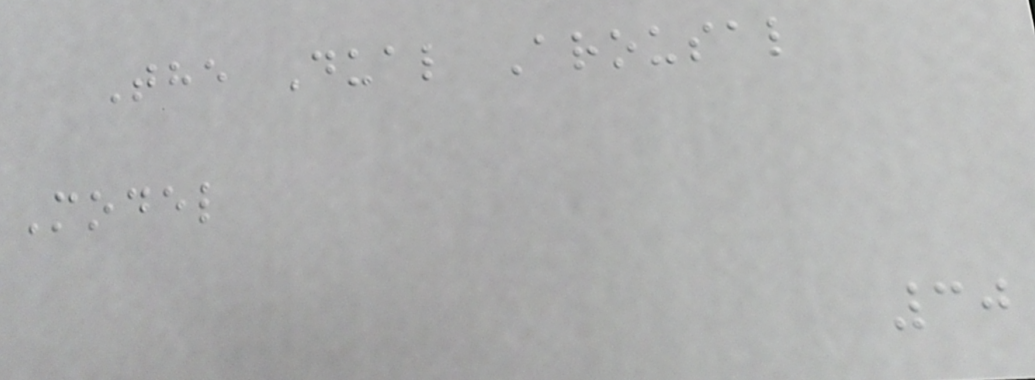The Dual Arousal
Model
30
